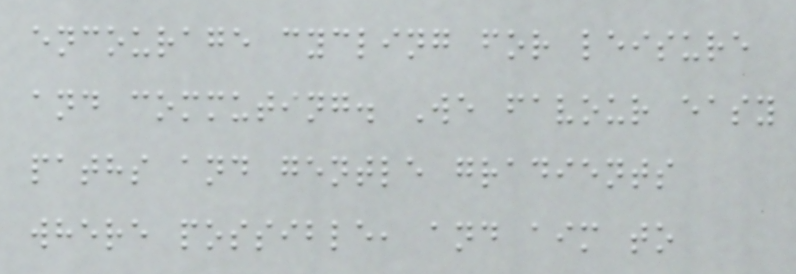encourage cycling for leisure
and commuting. We favour easy
paths and gentle gradients
where possible, and aim to
